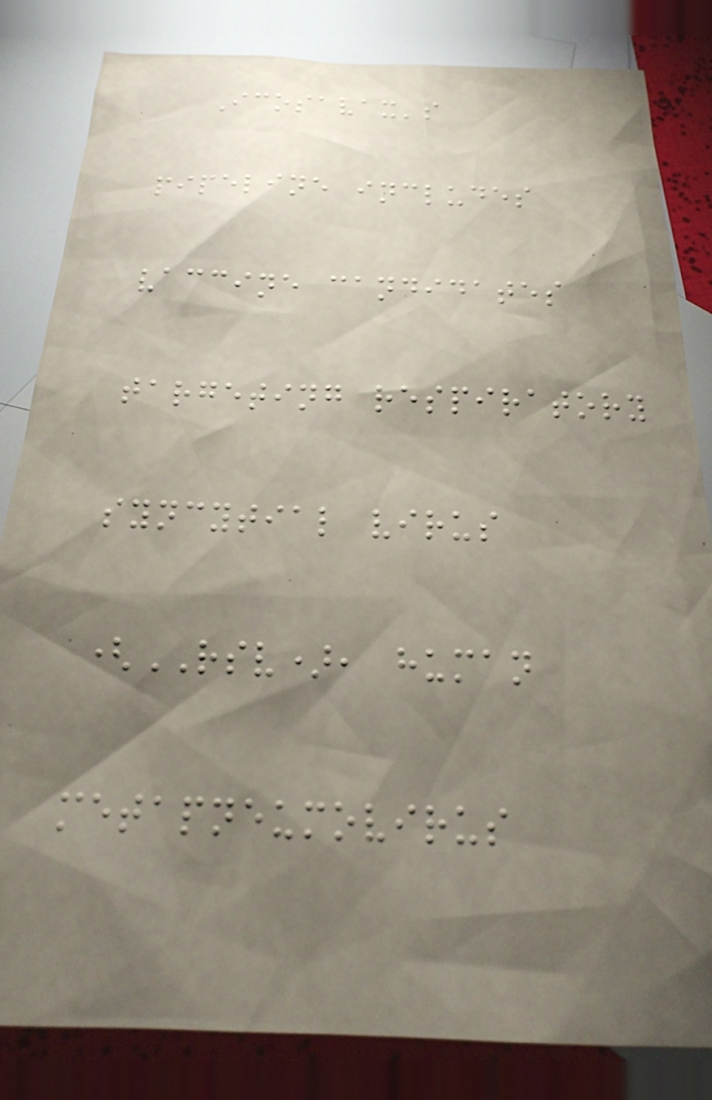Icosavax's
pipeline includes
vaccine candidates
targeting respiratory
syncytial virus
(RSV), human
metapneumovirus
